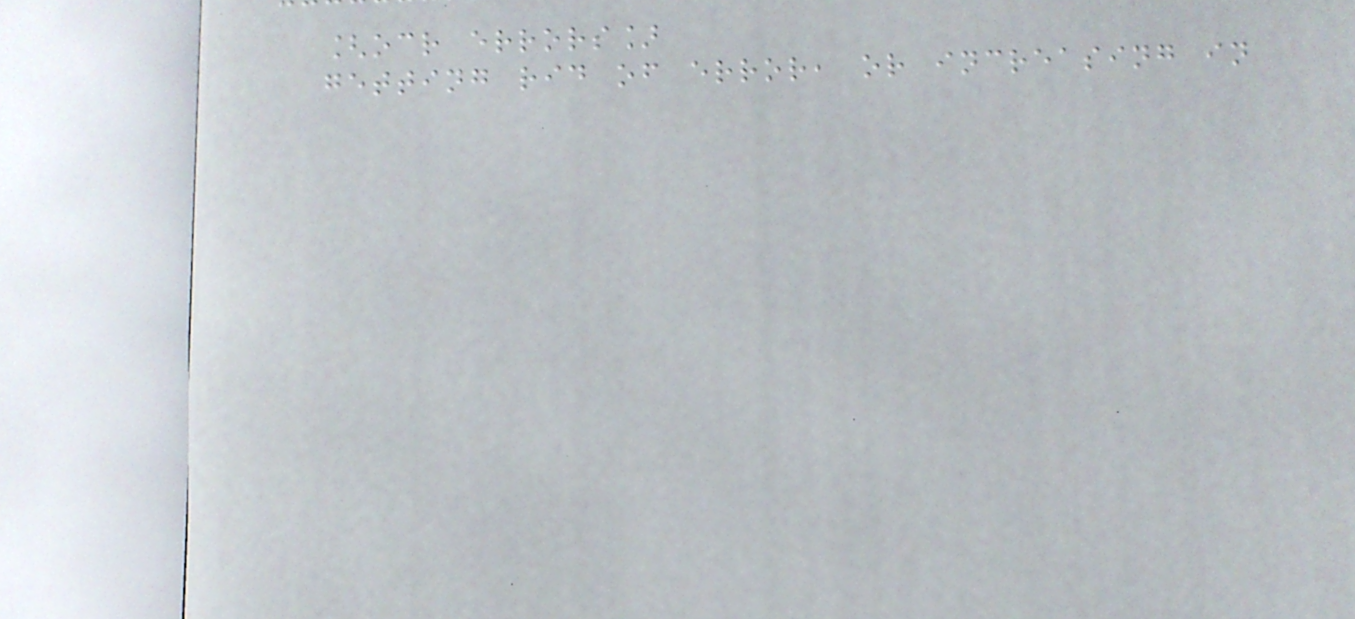[ocr errors]
getting rid of error, or increasing in
